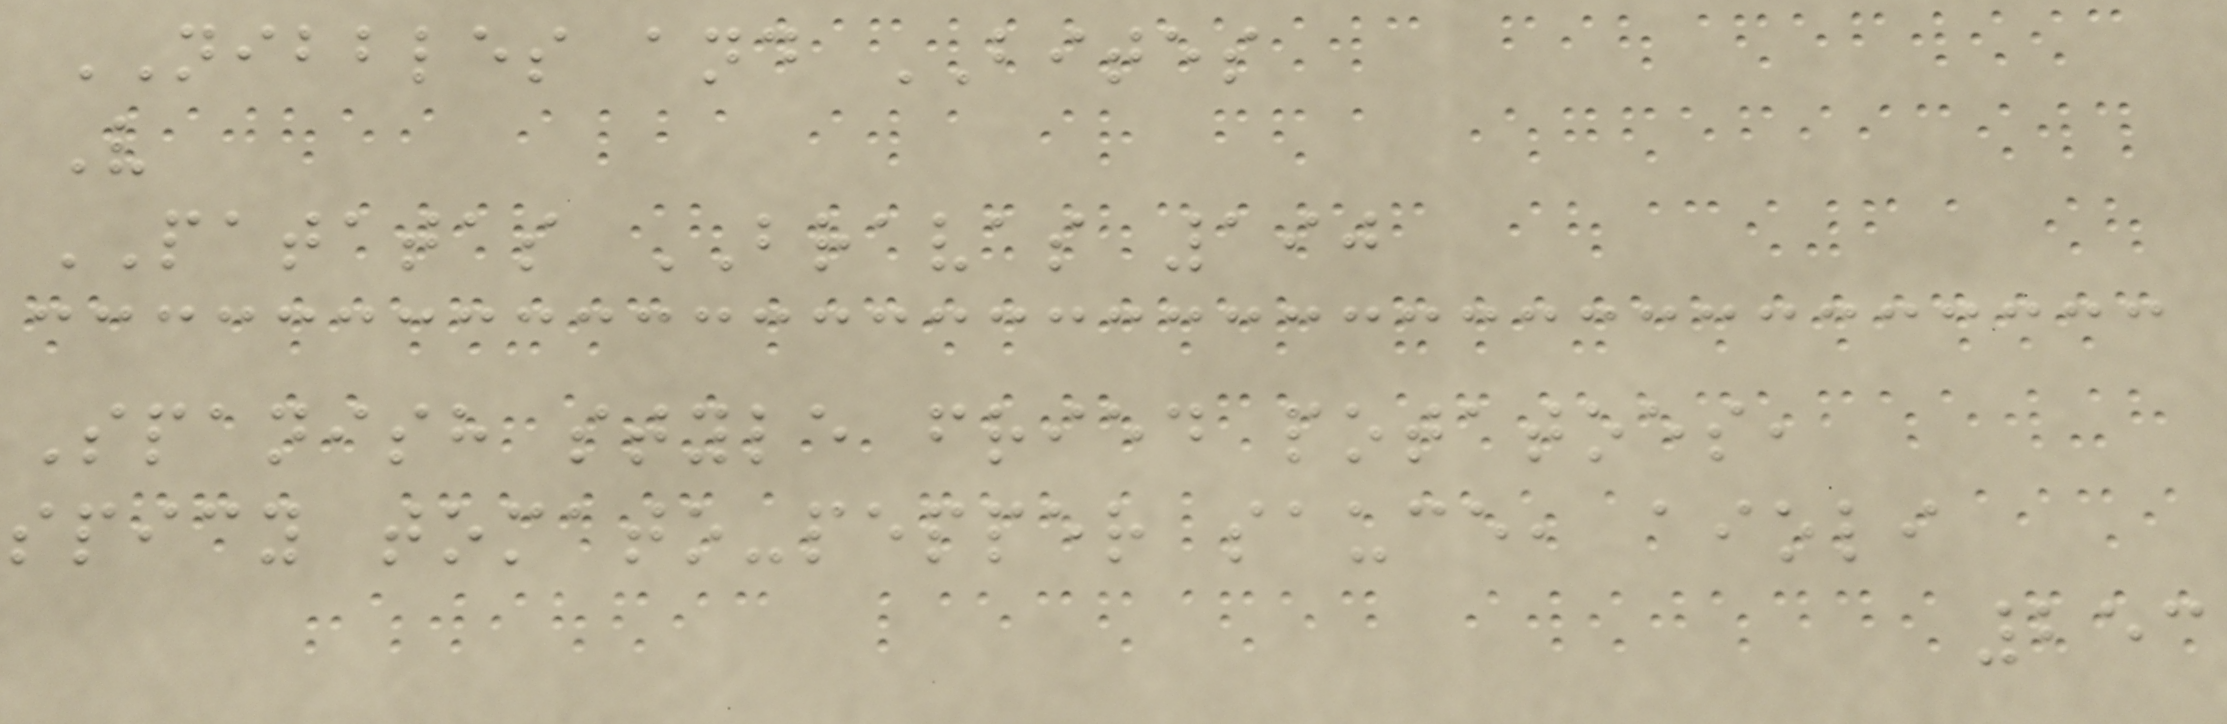NIBBLES and BITES
V
PATATAS BRAVAS 190
Spanish style fried potatoes,
spicy tomato-pepper sauce, aioli
253
